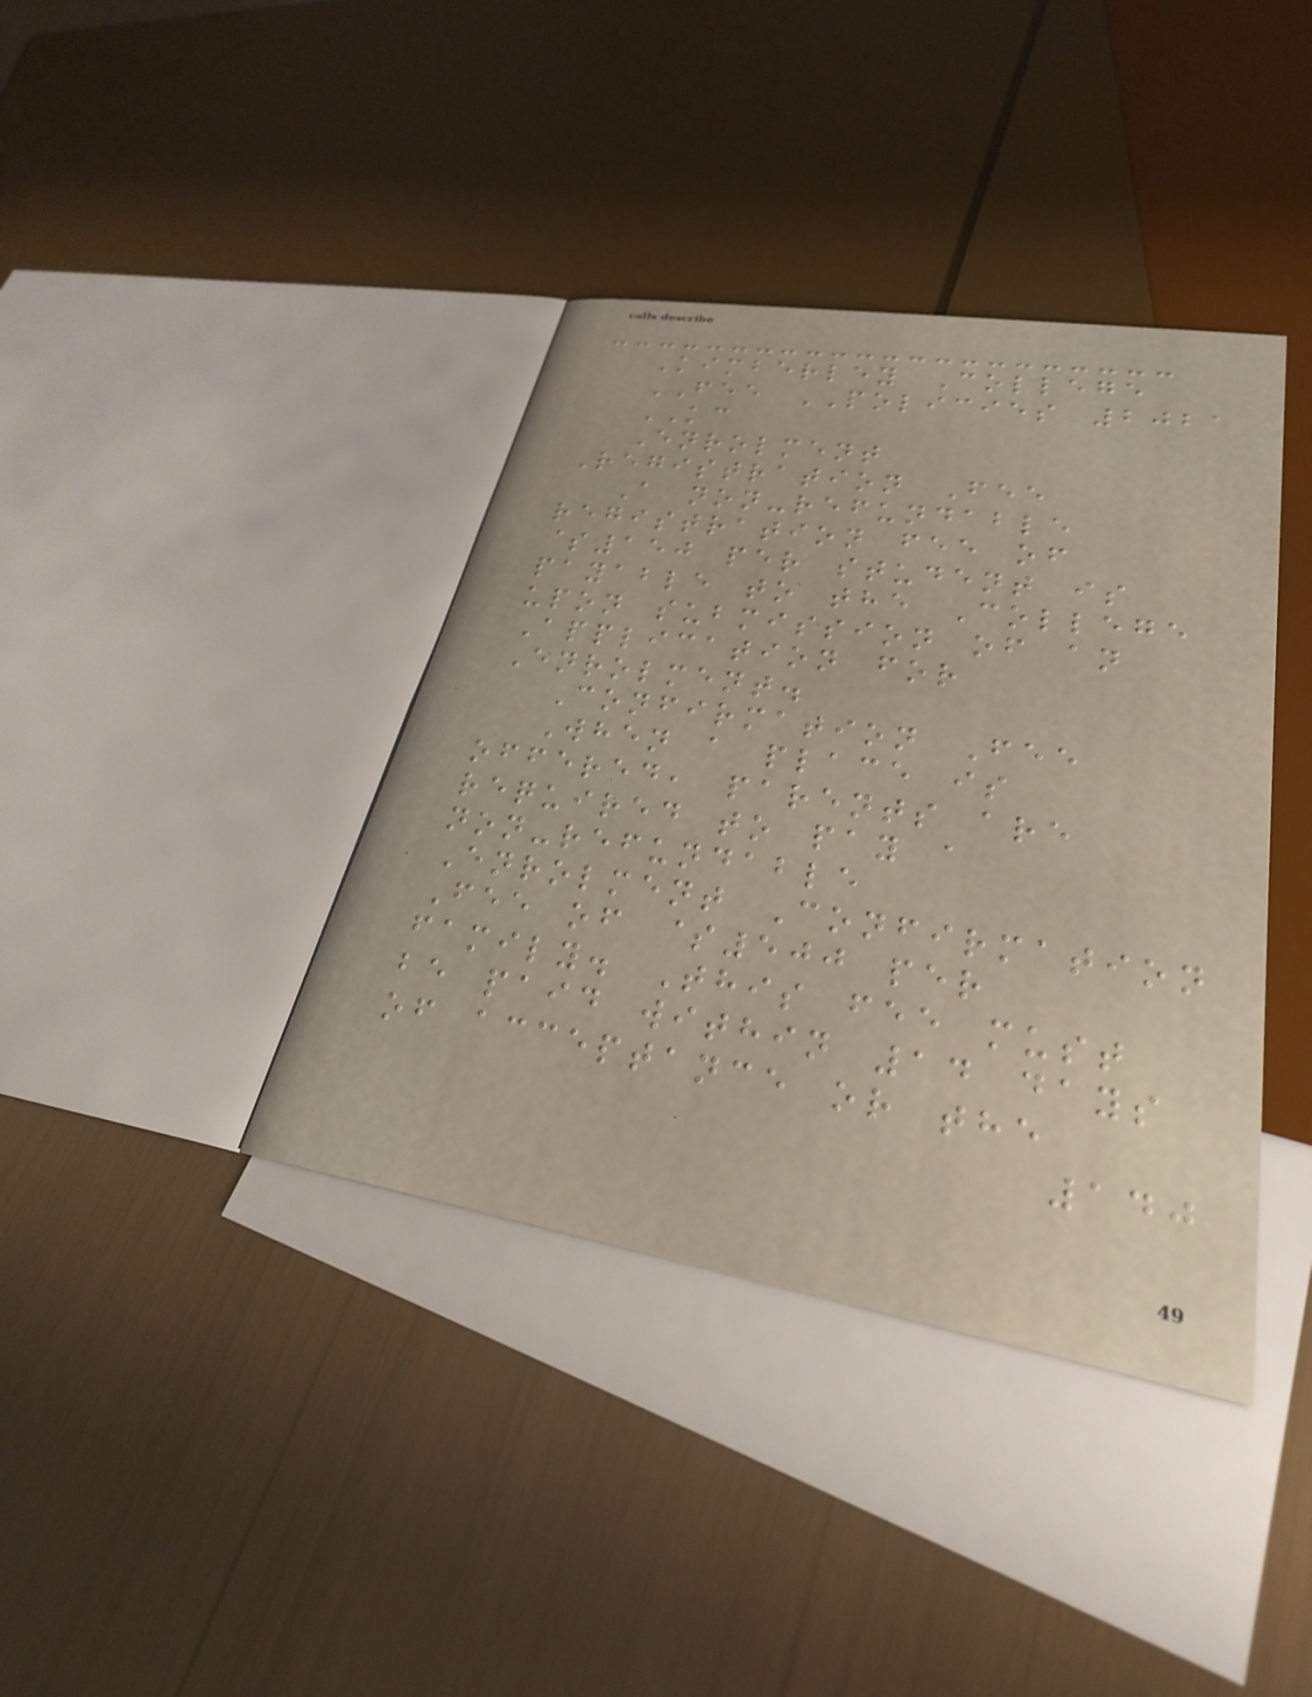Kimberley College
FEE POLICIES 2021
KC
Enrolment
Registration Fee
A non-refundable
registration fee of
$150 per student is
payable to the College
upon submission of an
Application for
Enrolment.
Confirmation Fee
When a place is
offered, parents are
required to pay a
non-refundable
Enrolment Confirmation
Fee of $500 per
family. This fee must
be paid within 14 days
of acceptance or the
140
